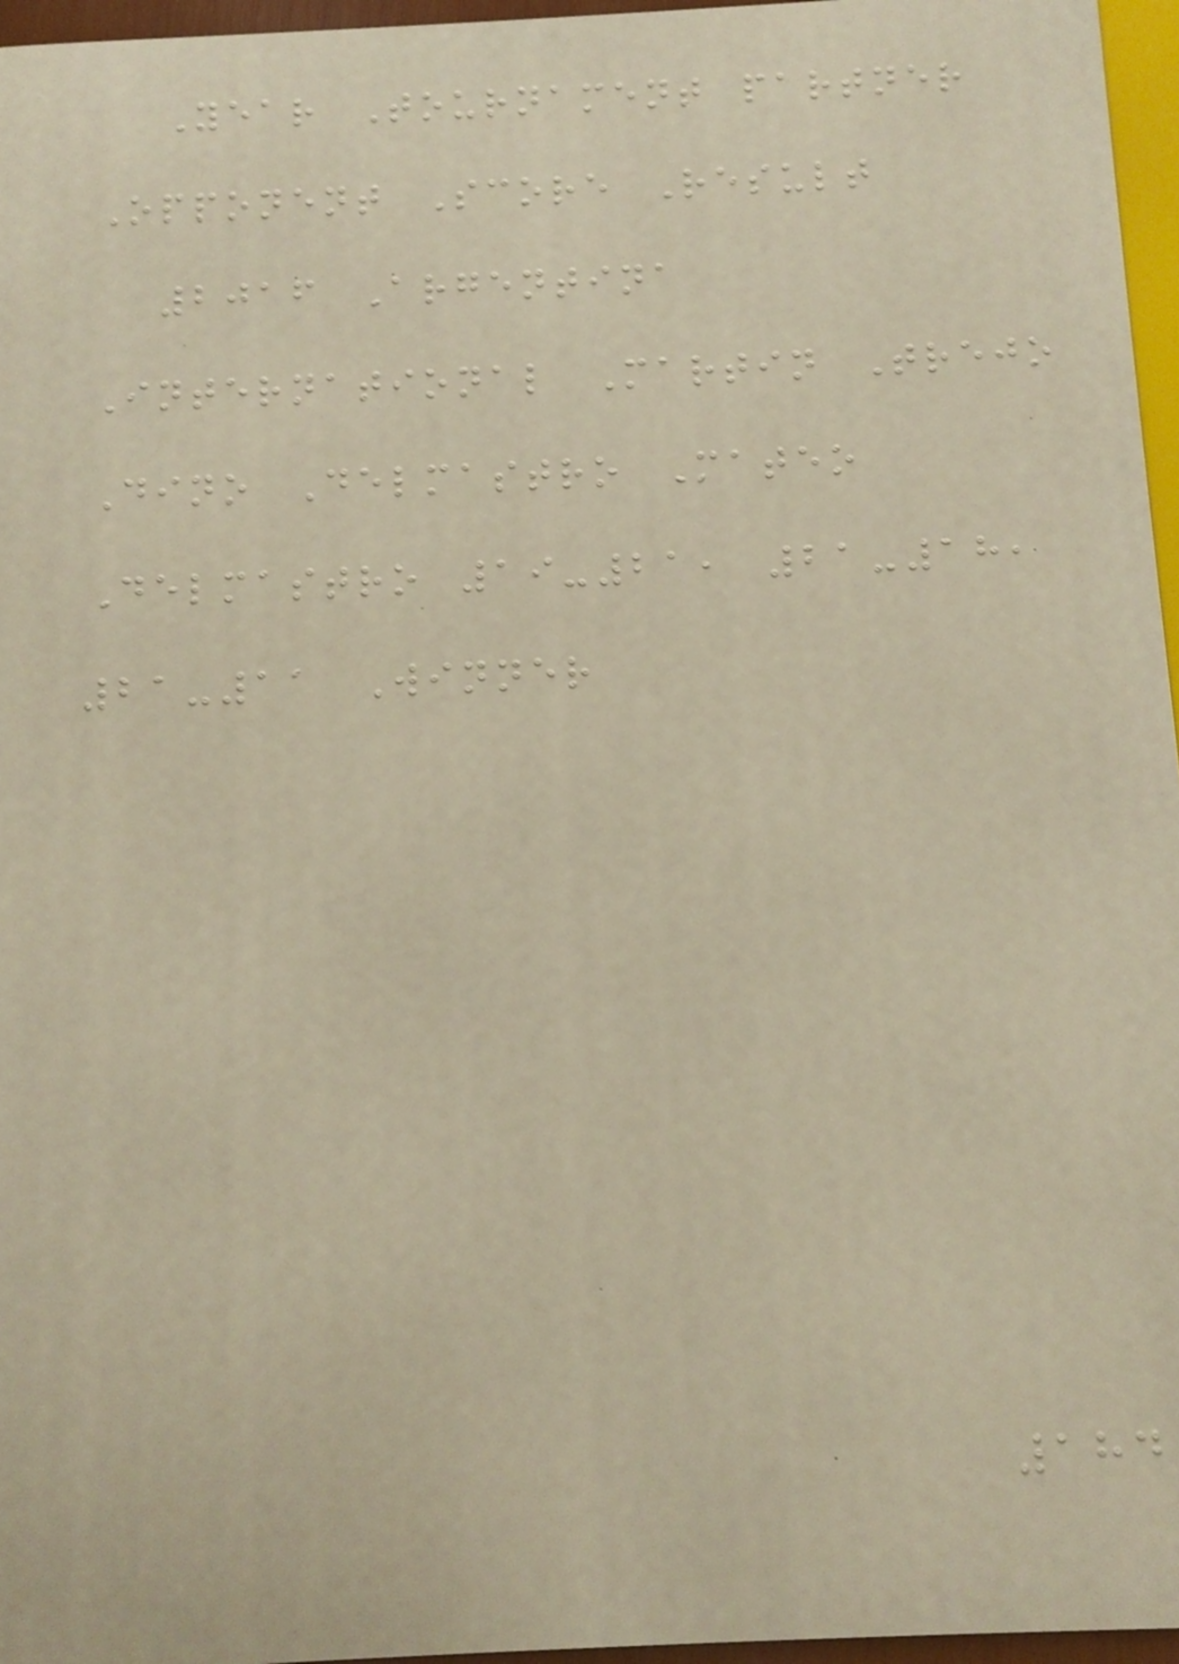Year Tournament partner
Opponent Score Result
2016 Argentina
International Martin Trejo
Dino Delmastro Mateo
Delmastro 19-21, 21-18,
21-11 Winner
184
